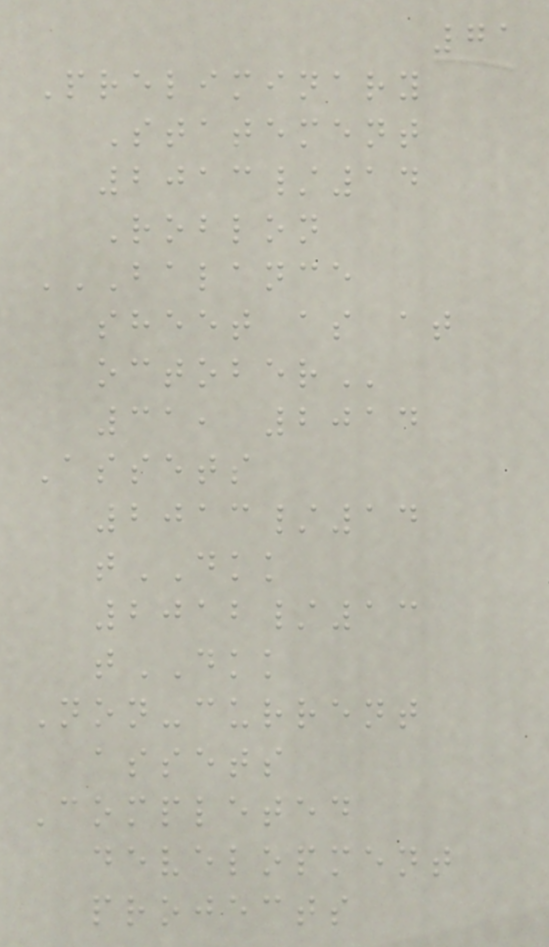71
Preliminary
Statement
2013/14
Roblon
BALANCE
SHEET AS AT
OCTOBER
31, 2014
Assets
2013/14
tDKK
2012/13
tDKK
Non-current
assets
Completed
development
projects
